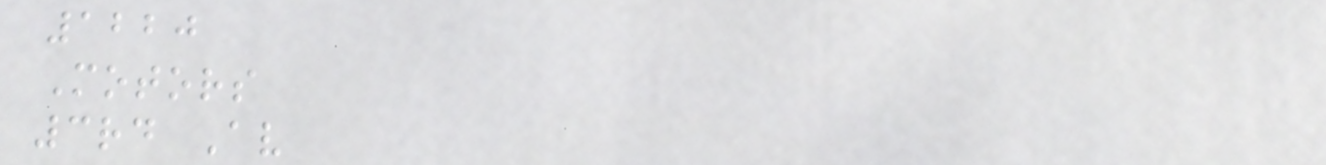1220
Motors
3rd Av
